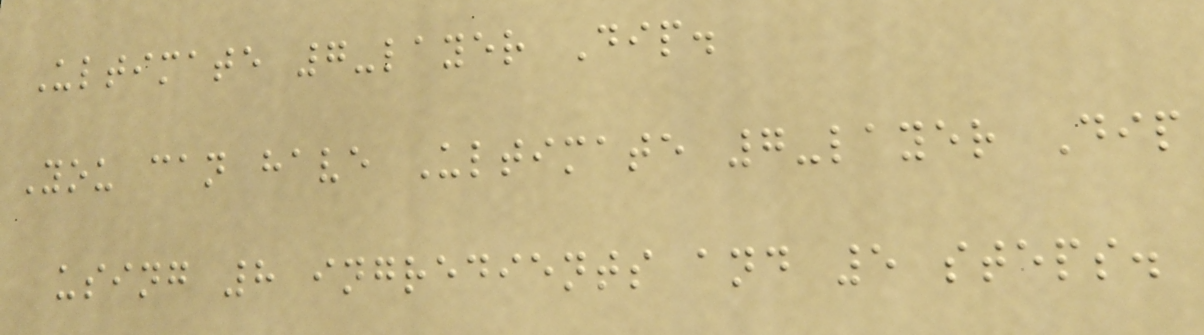Ultimate 7-layer Dip.
You can have Ultimate 7-layer Dip
using 8 ingredients and 5 steps.
